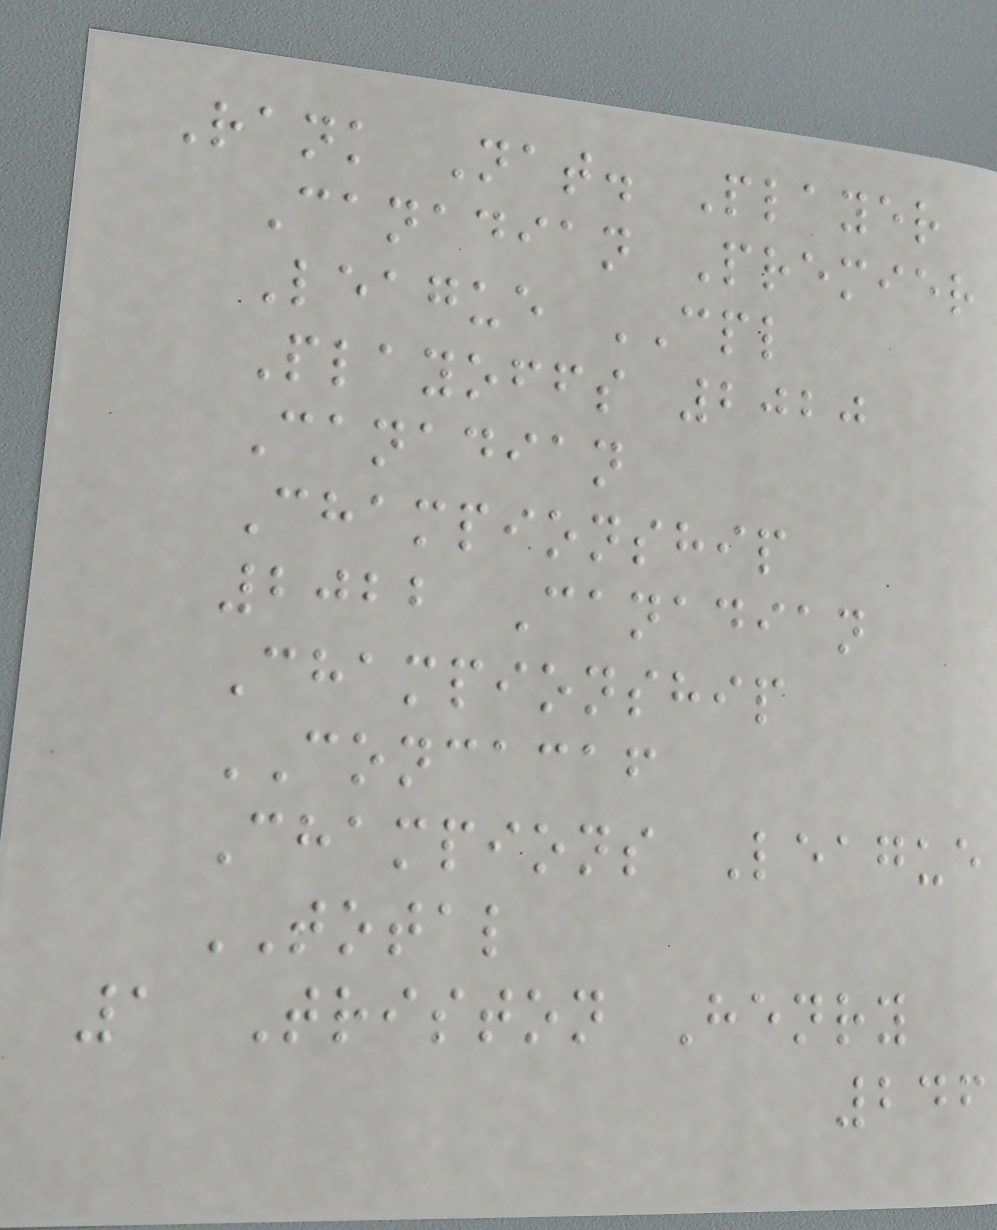Rank Nat. Player
Canadian Premier
League CPL
Playoffs 2020
Canadian
Championship
2022 Canadian
Championship
CONCACAF
Champions League
TOTAL
1 Triston Henry
246
